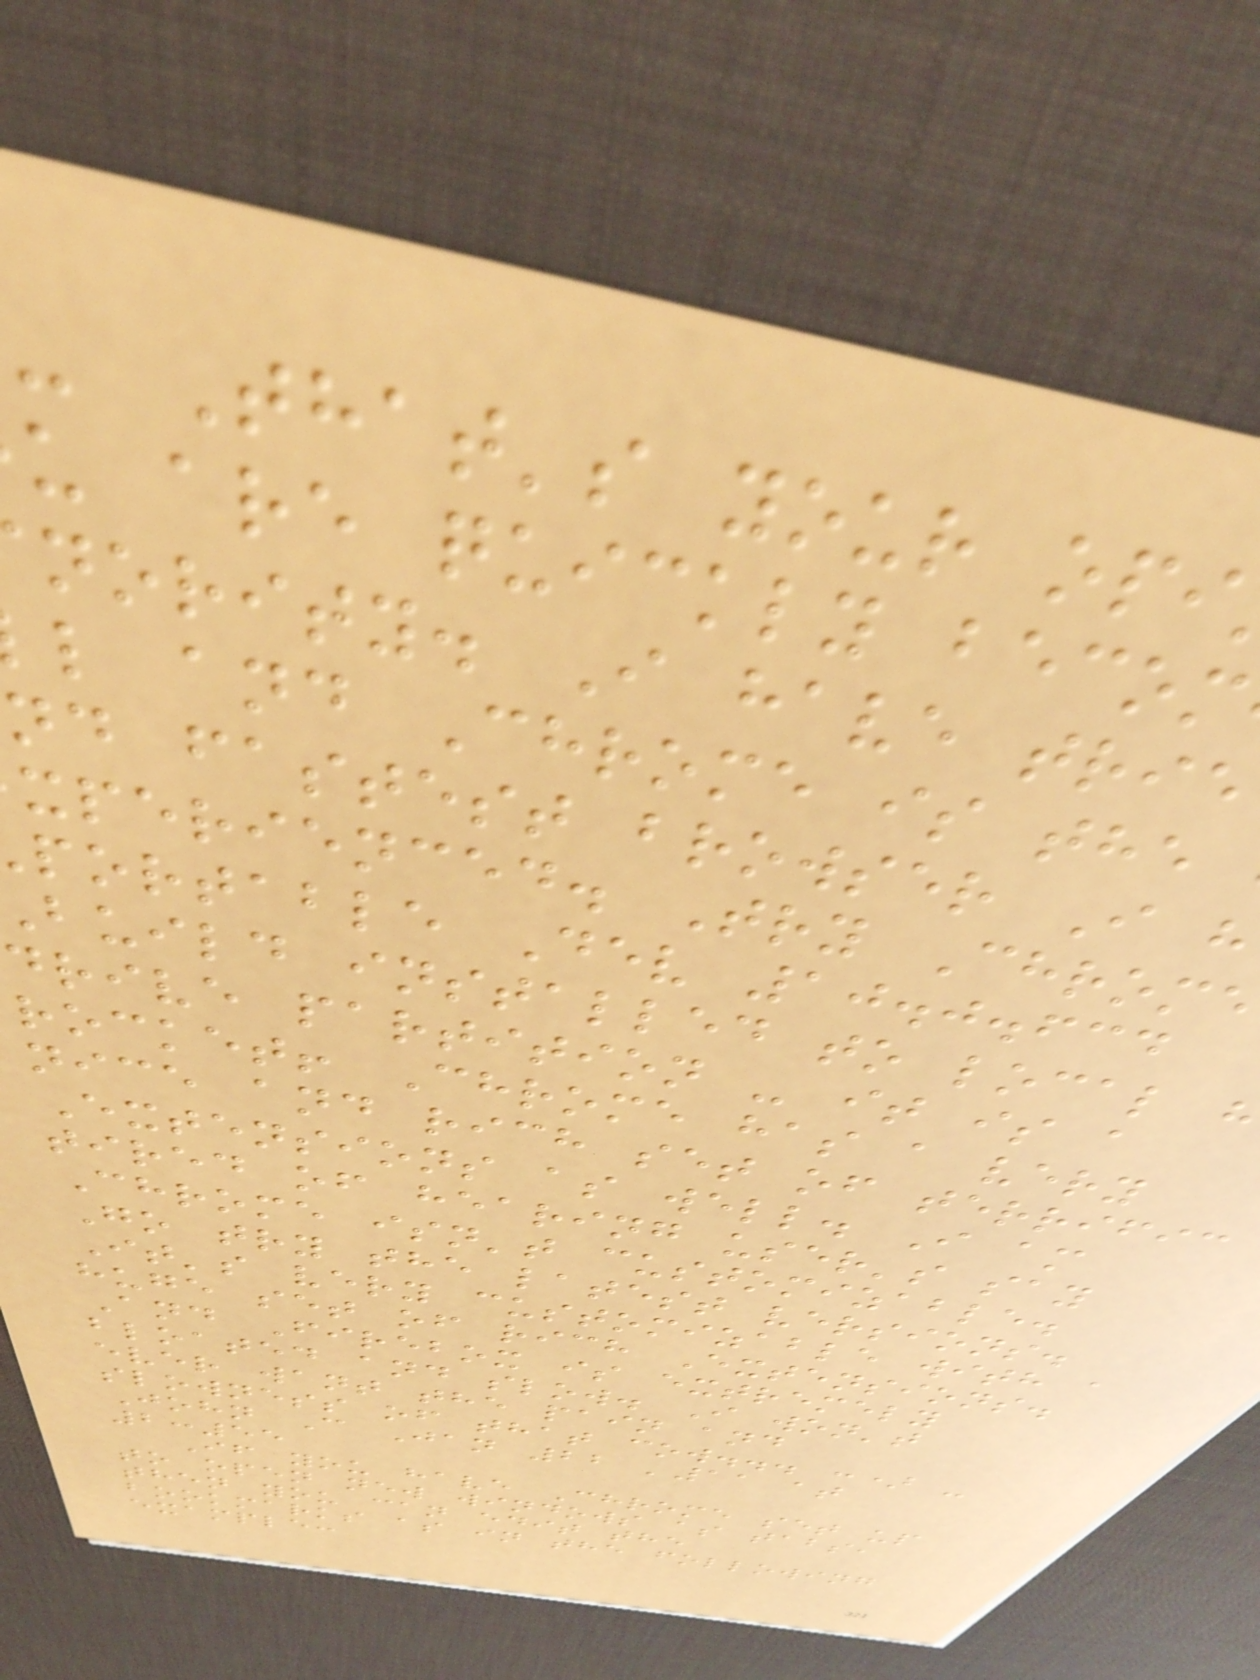- That's your opi
u are quickly becom
nority. I have trie
l and Chrome is the
nd fastest browser I h
xperienced. Try Chrome
portable Dev 10.0.634
build installed to local
drive partition - it is a
rocket! Chrome has a very
nice and rich set of terrific
Extensions as well. I am
tired of hearing user's say
Chrome isn't customizable.
Go try the latest versions.
It's very customizable with a
huge set of rich Extensions.
And Firebox is extremely
bloated and slow. I won't
ever want the pain and
slowness of that cow... :) -
John C Jan 22 '11 at
2:55
If you have Chrome set up
to open new windows as tabs,
then you can edit the
bookmarks as in the following
example:
